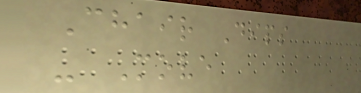Chair Dips
- Move
